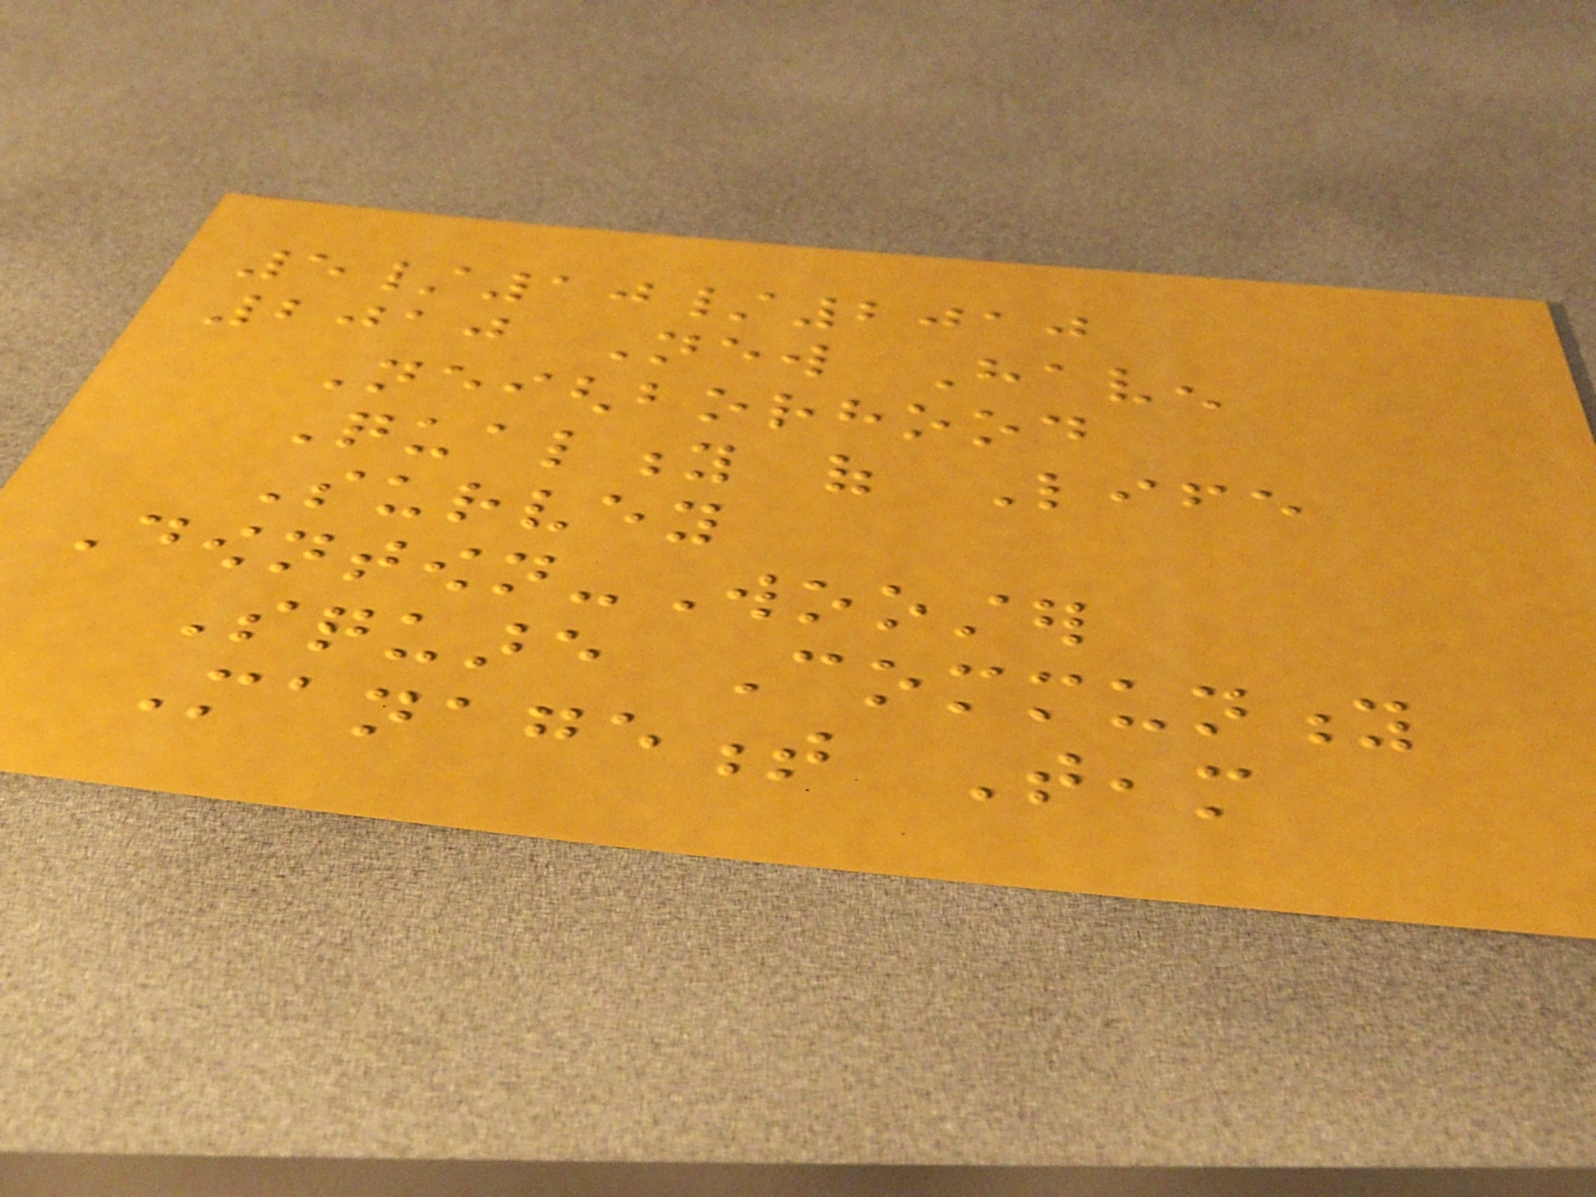5/10/2010
2010 New Haven
Neighborhood
Quality of Life
Survey
Downtown-Wooster
Square Community
Management Team
